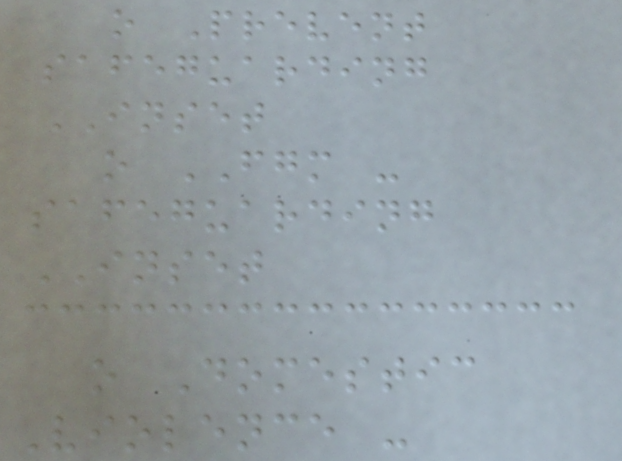o Prevent
safeguarding
INSET
o FGM -
safeguarding
INSET
o Domestic
Violence -
